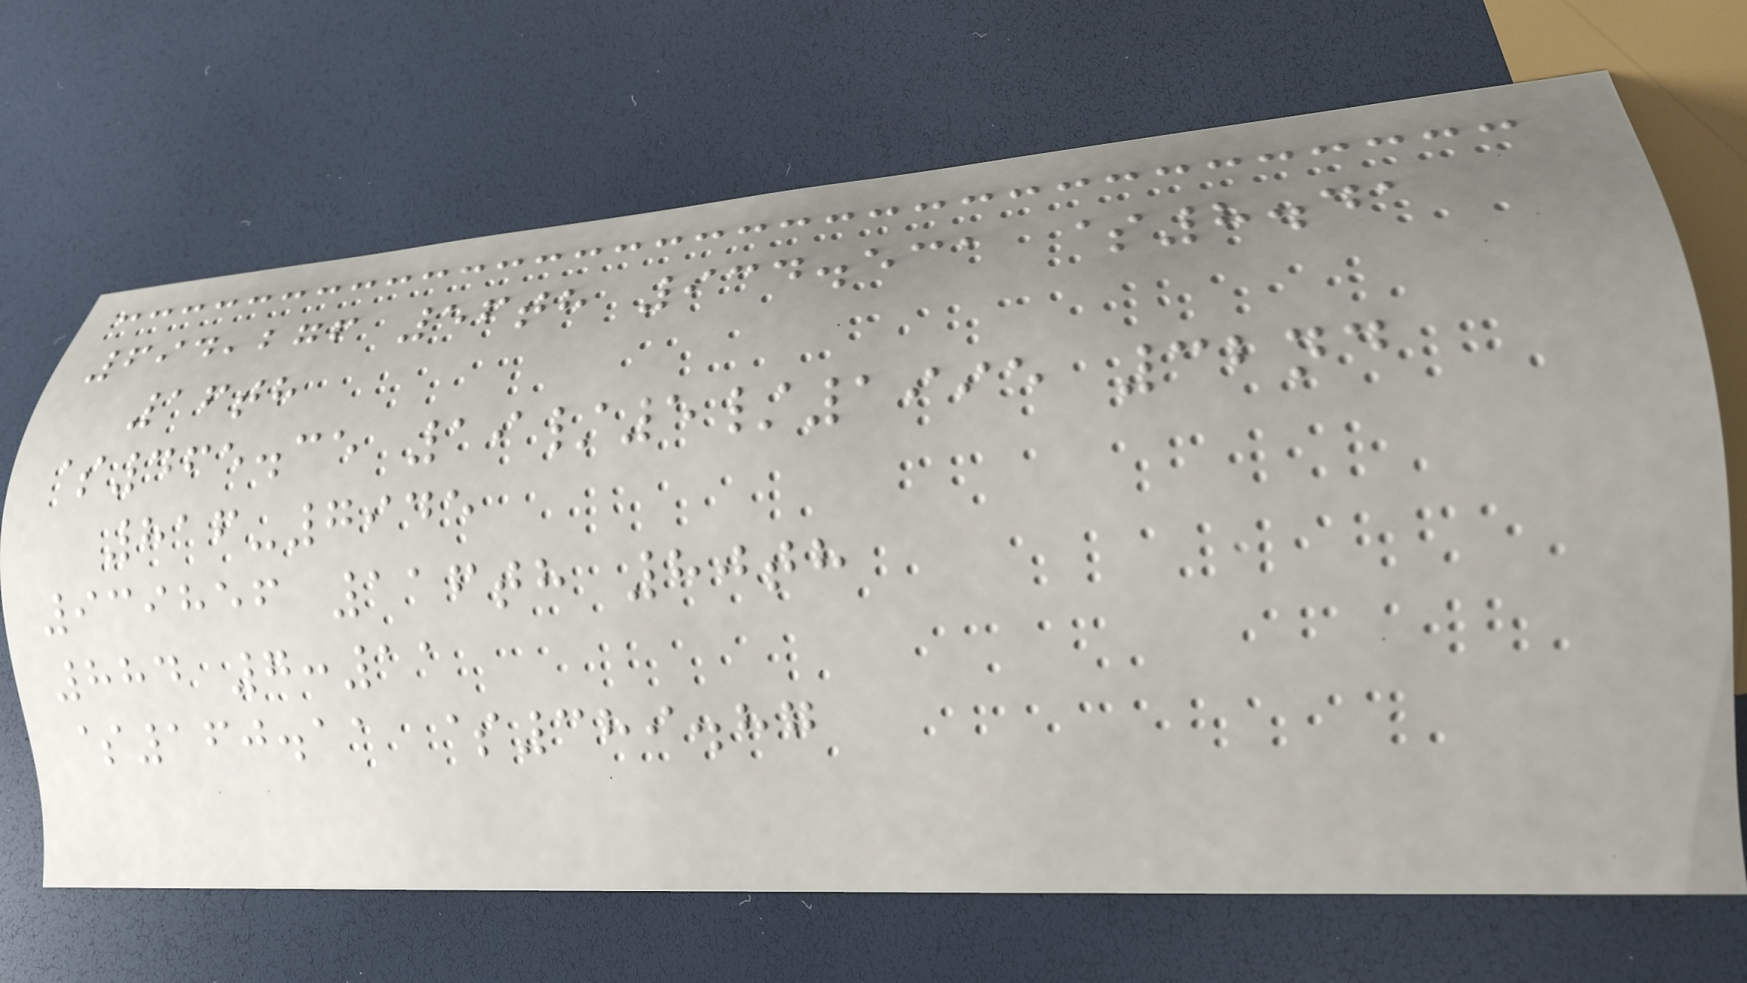694,276 56th 934.531 $8.41
16th
$465.35 19/5/1995 32nd
816-7945
939856 116th 80th
884 7:11
$160.11 $389.87
